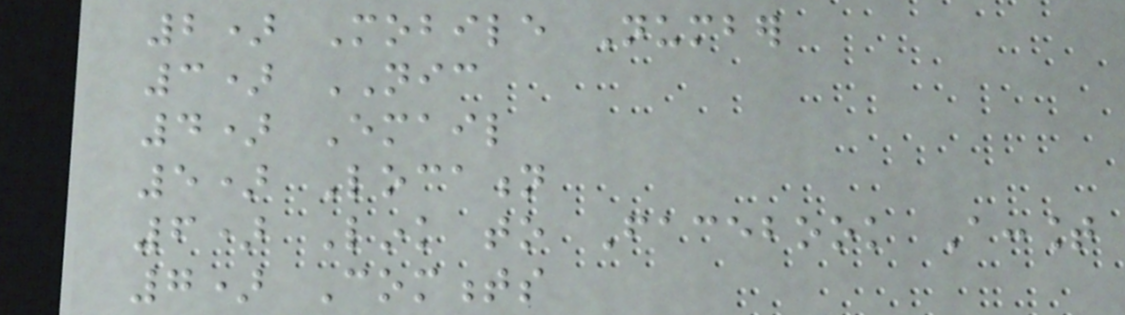2) Mobile Number
3) NIC
4) Email
5) Location
6) Link to Facebook Account
7) Comments
